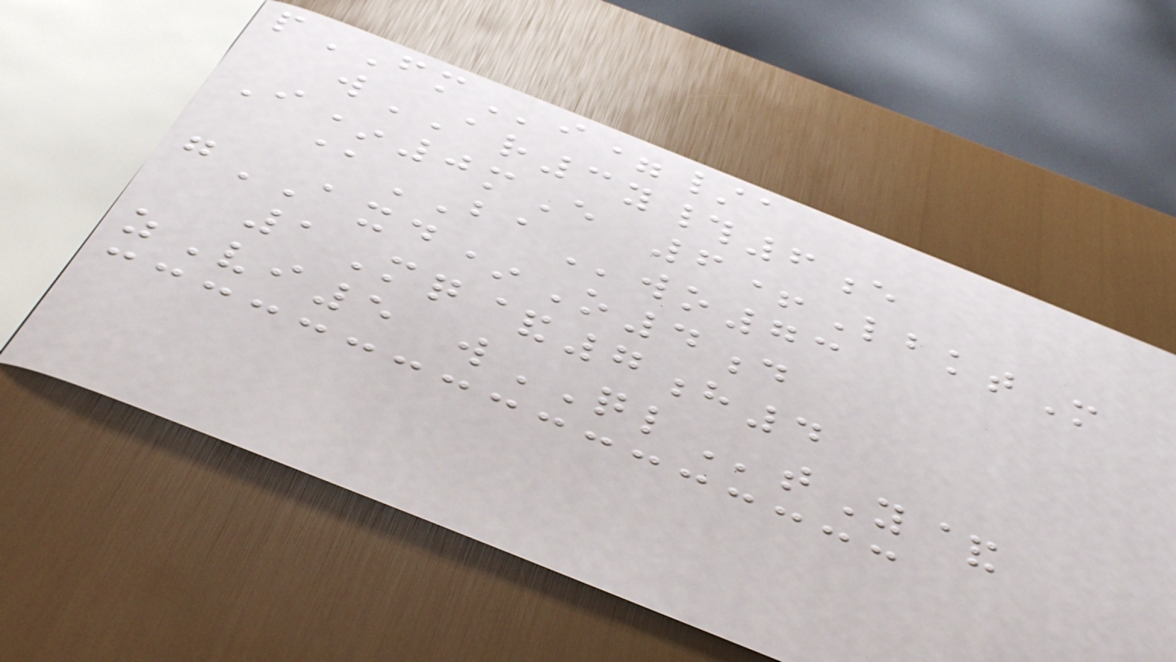pFMi=/a
wAR3y#6e
I*0mE 6+LbktM
@BAwo73
gAXD*O4d
1Mq&7h4
zVi5 wQLtY&
